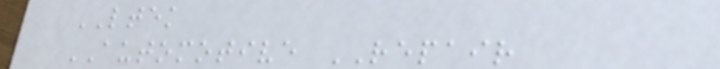LTEK
AUTOMOTIVE REPAIR
